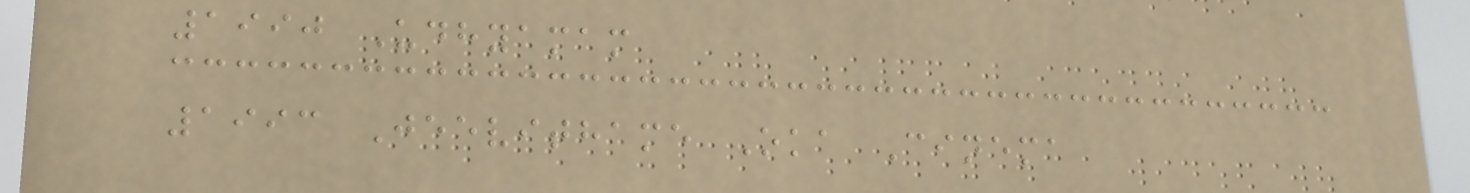1990 Udhyamam
1993 Jeevithame Oka Cinema
